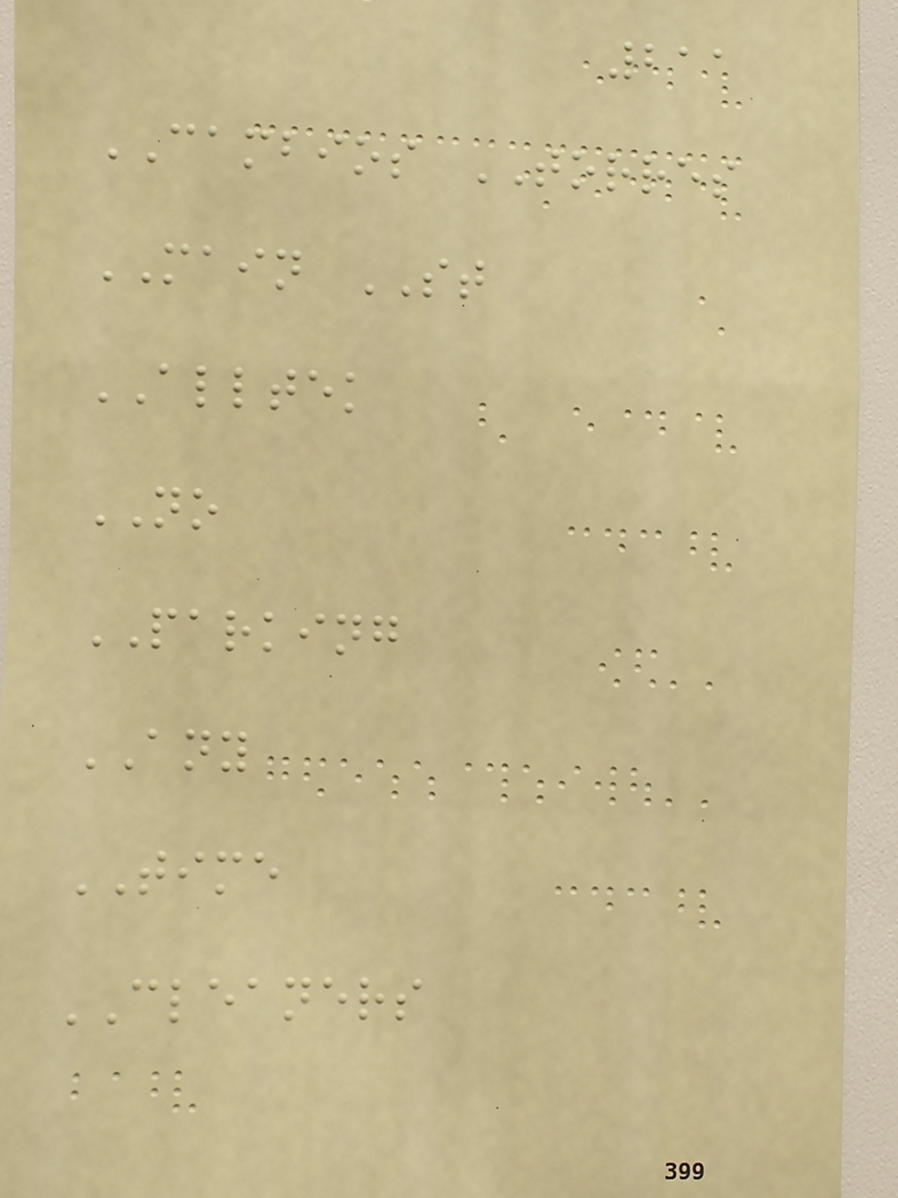211
CAMBIOS TORRES
MAIN ST
ALLTEK
NO
PARKING
ANY
TIME
CLEANERS
